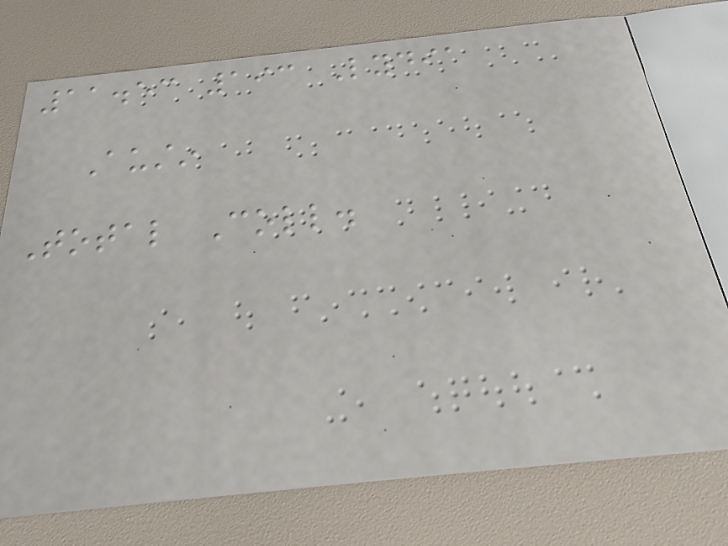11.53 193 Lydia
Austin
Total Coll.
